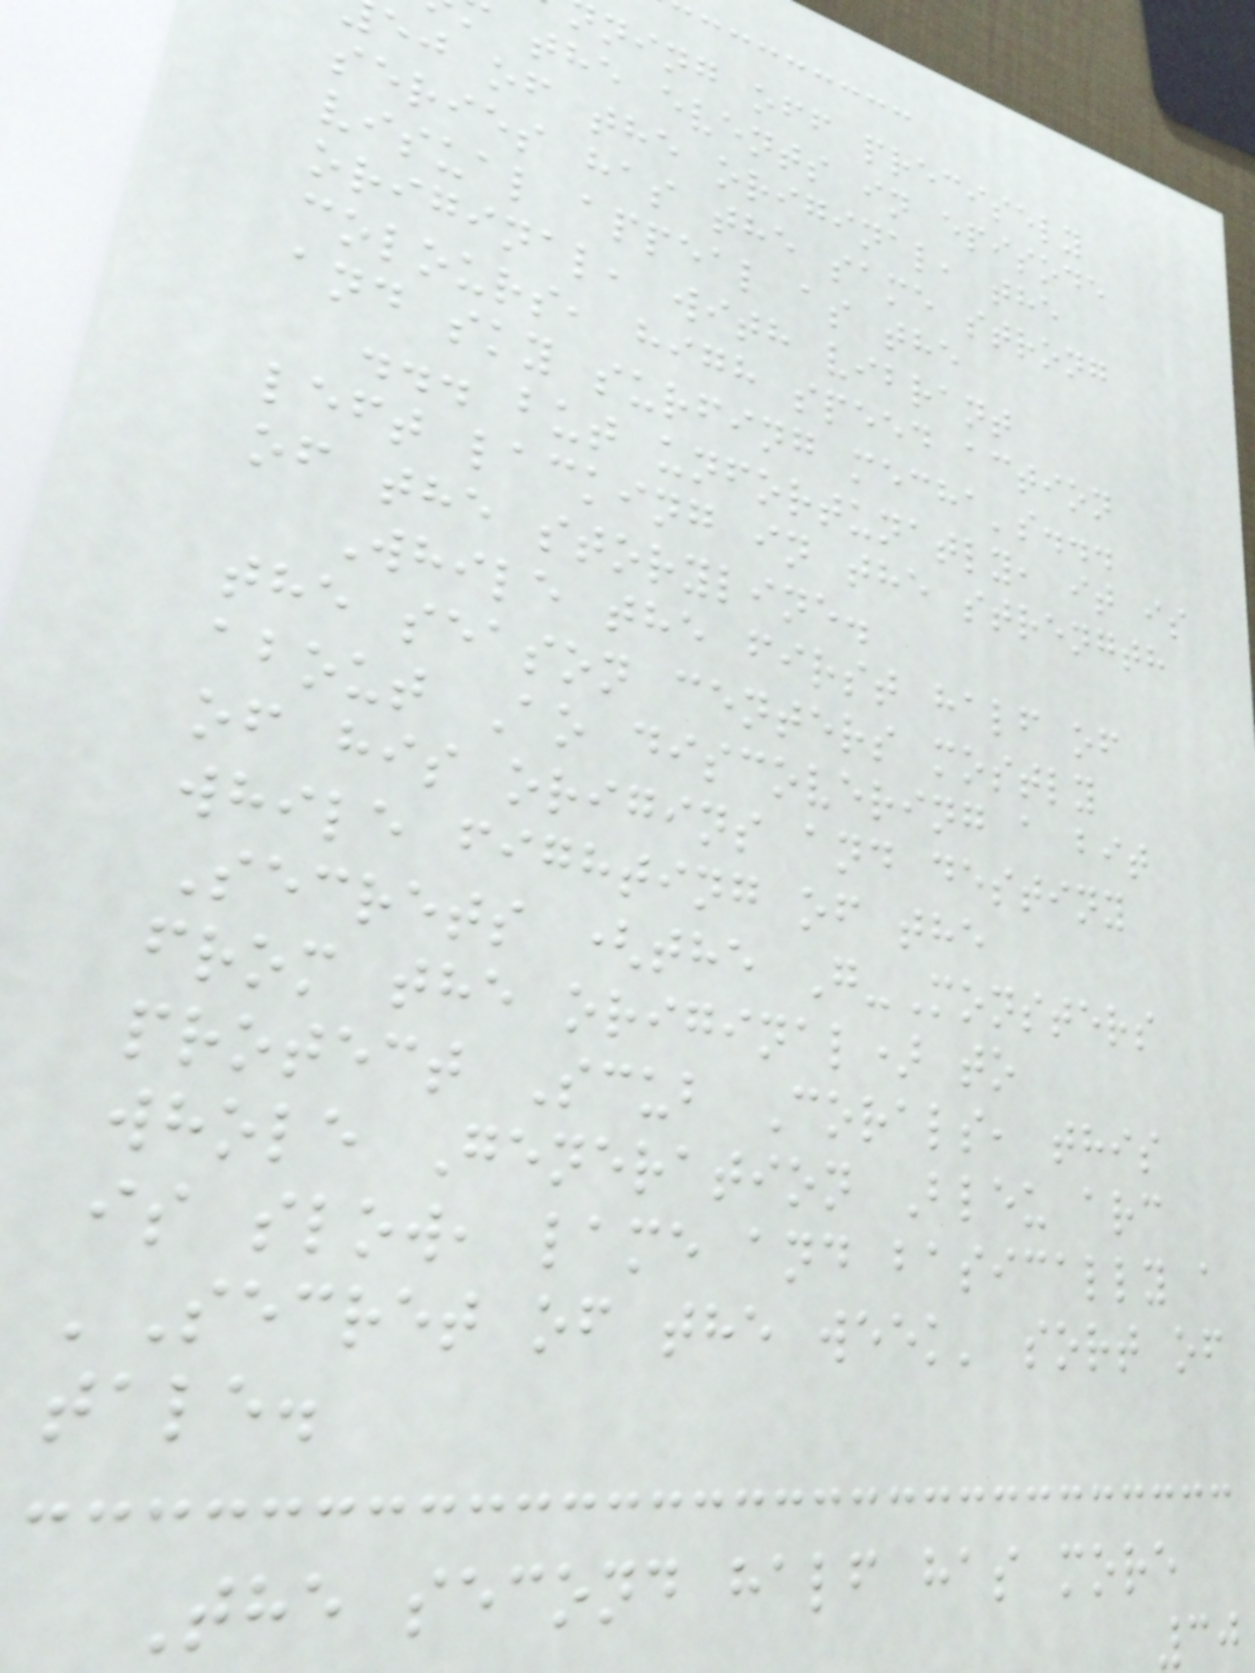ning off precisely
the events in episode
ej of the original, the
series has the same strong
visual appeal as the
original, with vibrant
colours, high speed action
and sky surfing mecha's...
... but unfortunatly, it is
left lacking in the strength
of the storyline.
While the first half of
the season centers mostly
about Ao discovering a bit
of his origins and destiny
while fighting of the
Secrets (the G-Monsters
from the original) to
protect Scub Corals, this
whole Generation Bleu arc
is slow, lame and basically a
'Secret of the week' sort of
tale.
The second half has more
30
